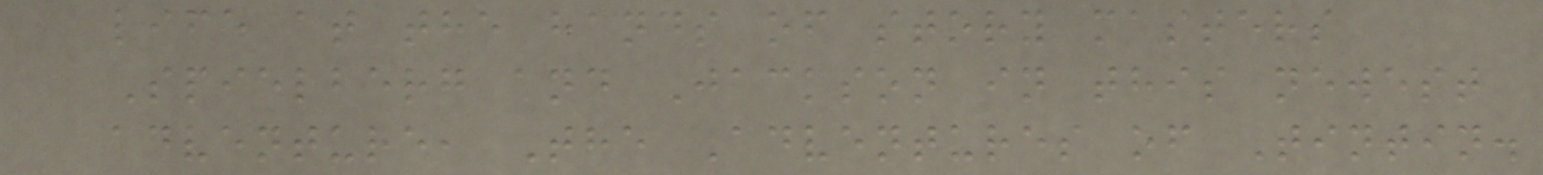life at the hands of story masters
Spielberg and Jackson in this newest
adventure, The Adventures of Tintin.
